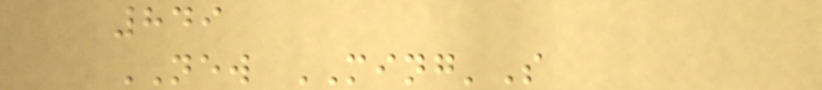849
NEW MING'S
